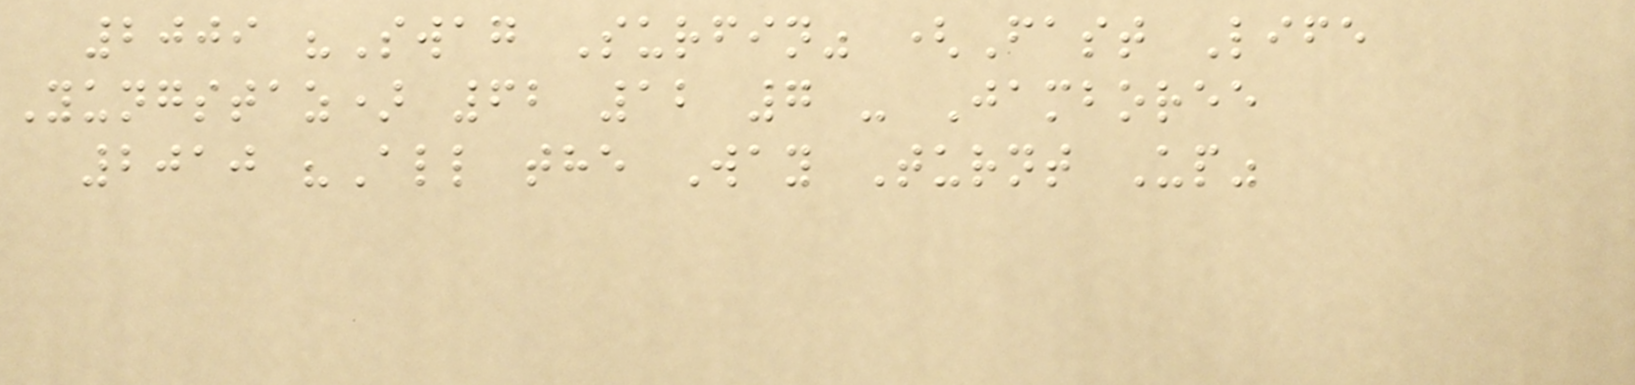2009 "Swag Surfin" (Fast Life
Yungstaz) 62 12 7 - Jamboree
2010 "All the Way Turnt Up"
